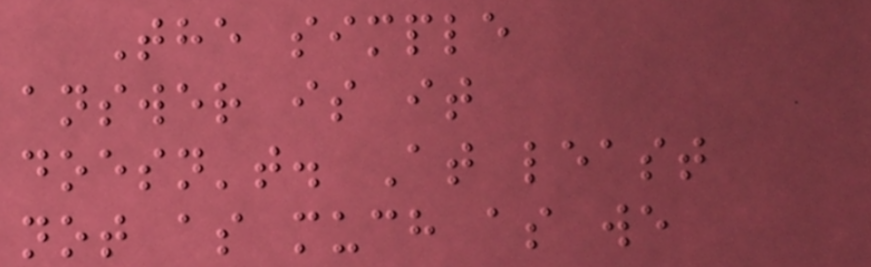The simple
answer is it
doesn't. At least
not as much as we
